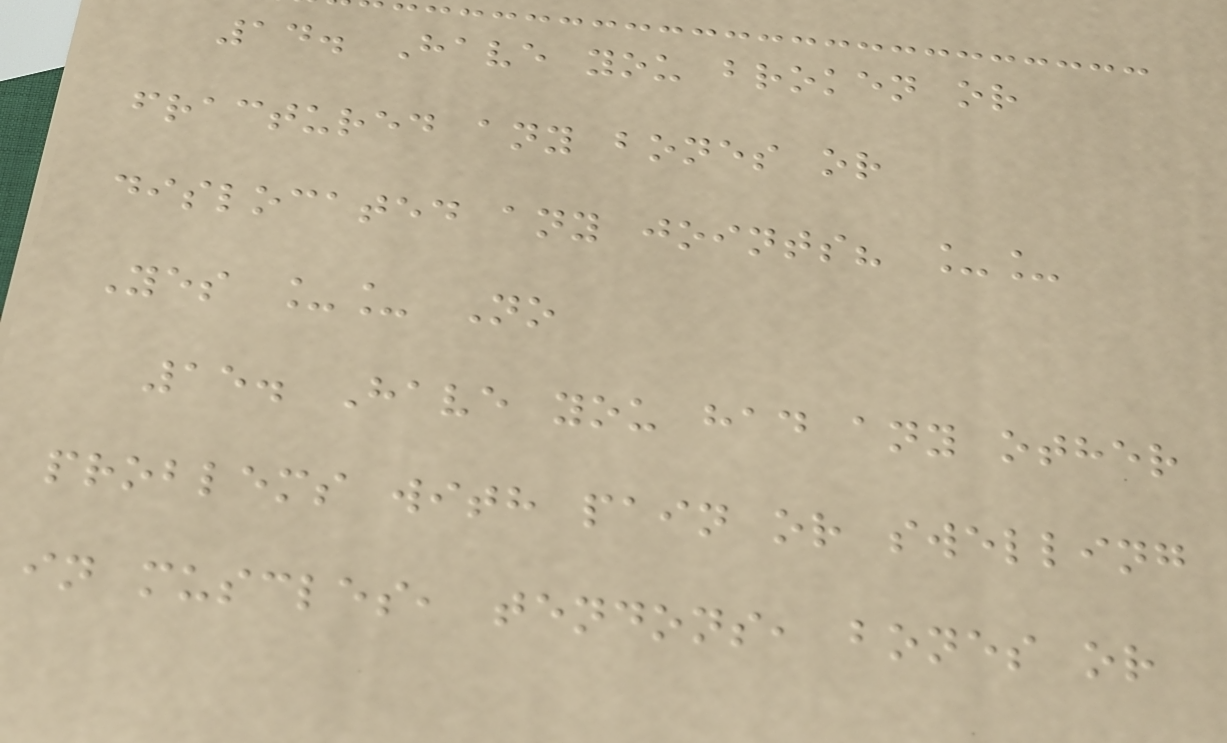14. Have you broken or
fractured any bones or
dislocated any joints? __
Yes __ No
15. Have you had any other
problems with pain or swelling
in muscles, tendons, bones or
